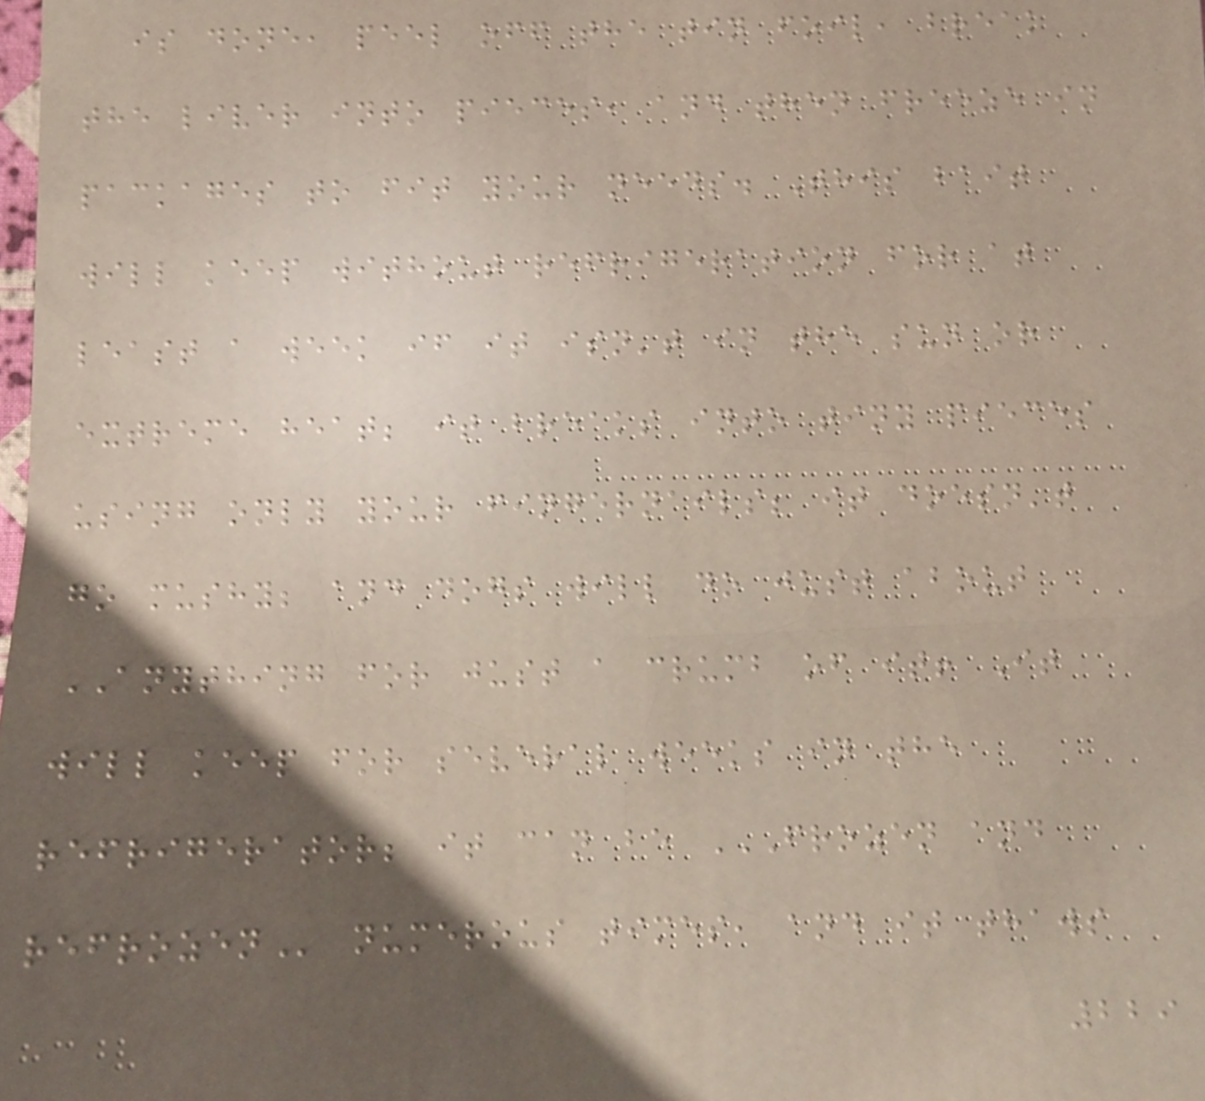is done, peel off the tin foil, break
the liver into pieces, and then freeze in
packages to fit your needs. This bait
will keep without refrigeration for at
least a week if it isn't in the sun or
extreme heat; it breaks into tiny pieces
using only your fingernails; it doesn't
go mushy; and dogs will do just about
ANYTHING for just a crumb of it! It
will keep for several weeks in the
refrigerator; it can be FROZEN AND
REFROZEN numerous times, and it thaws
229
